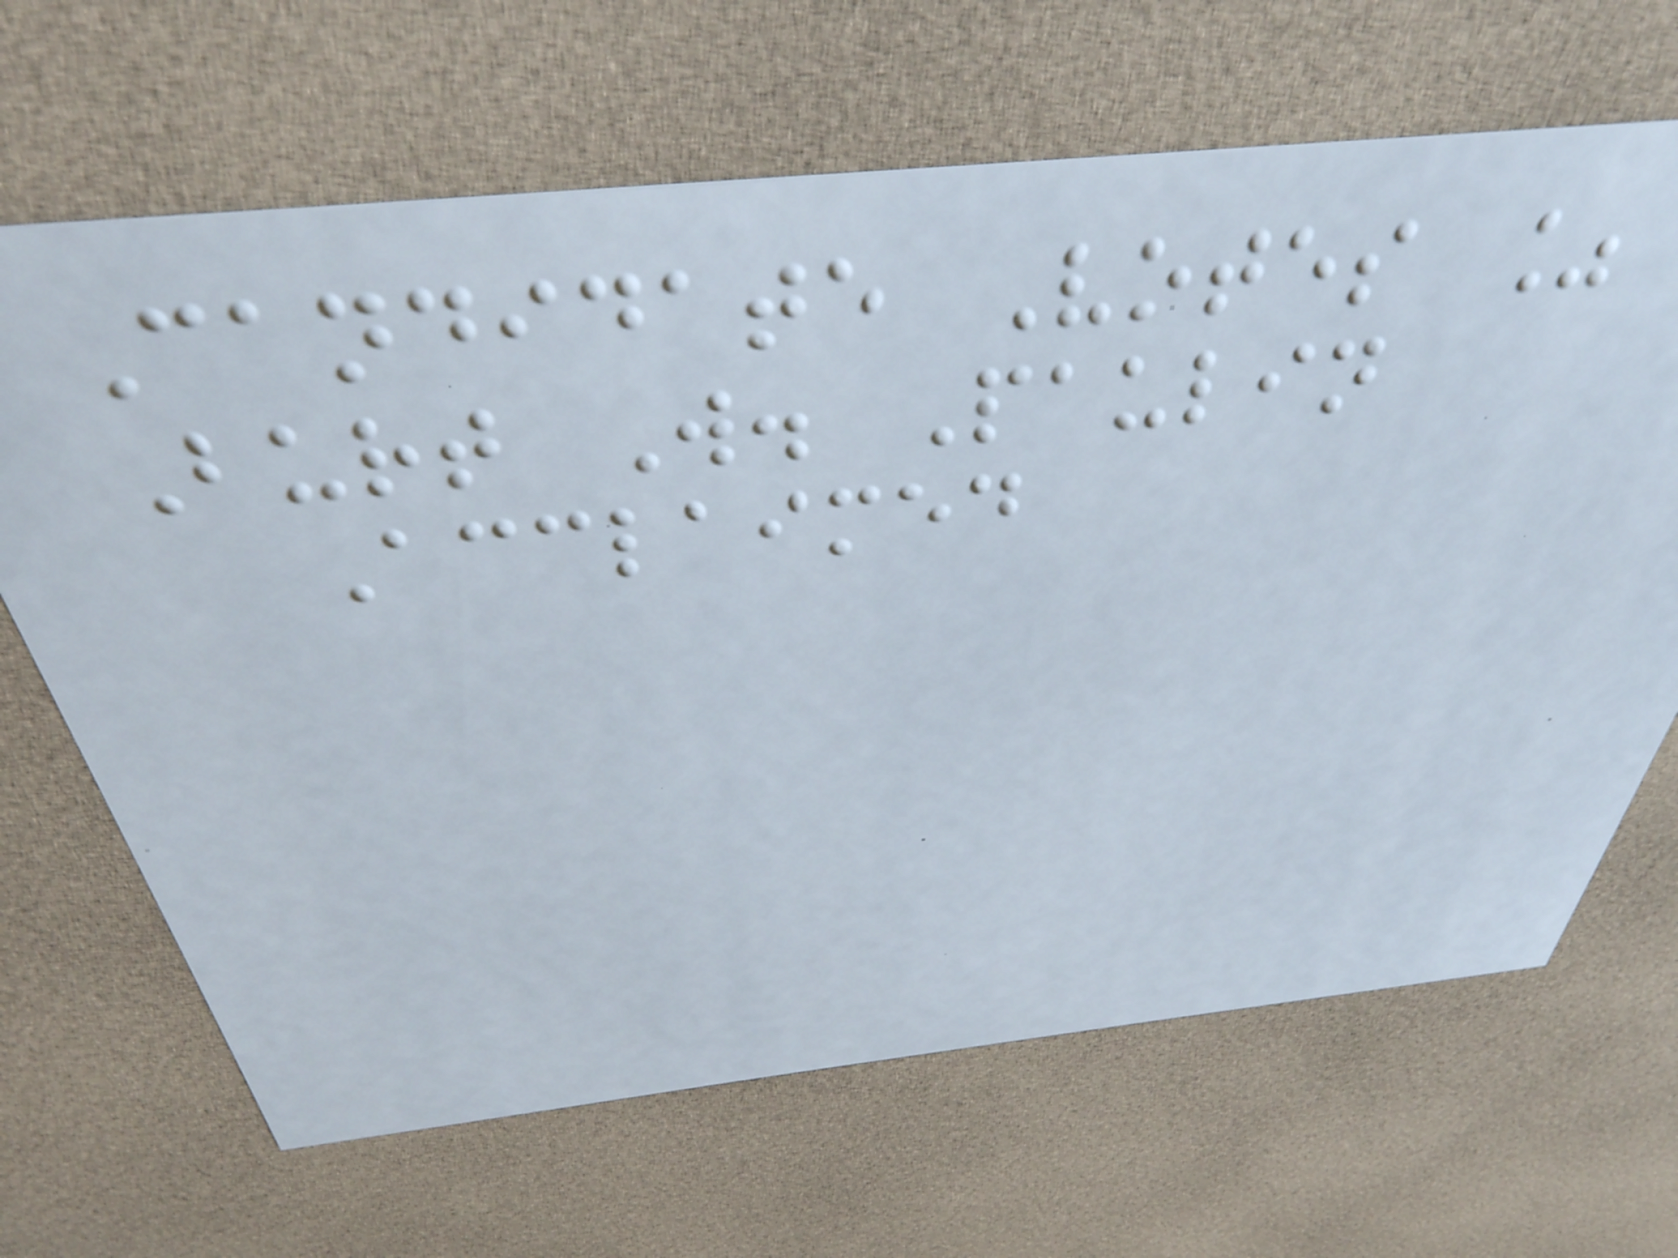Candidate Votes %
Burt W. Paulin
Acclaimed
